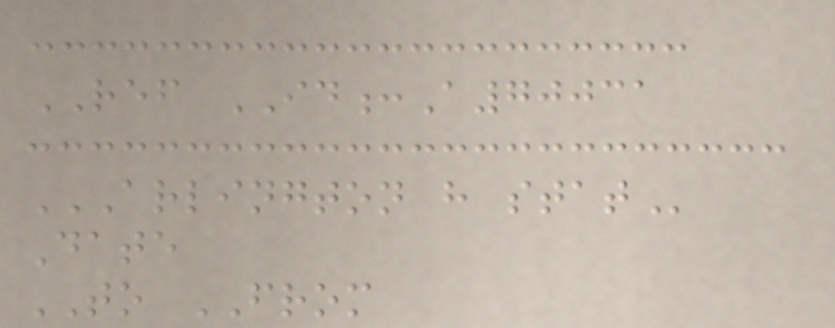REF ID:A70031
ARLINGTON H STAT
Date
TO FROM
